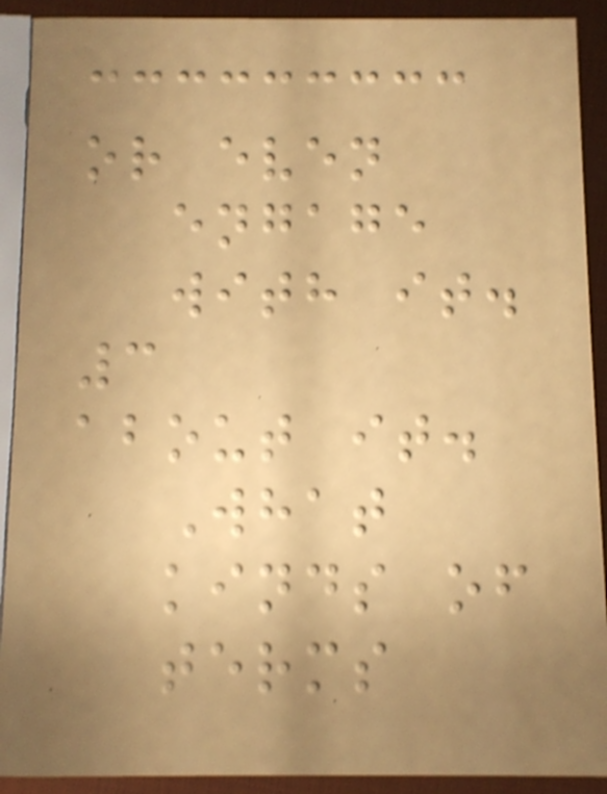or even
engage
with it.
3
about it.
What
kinds of
terms
